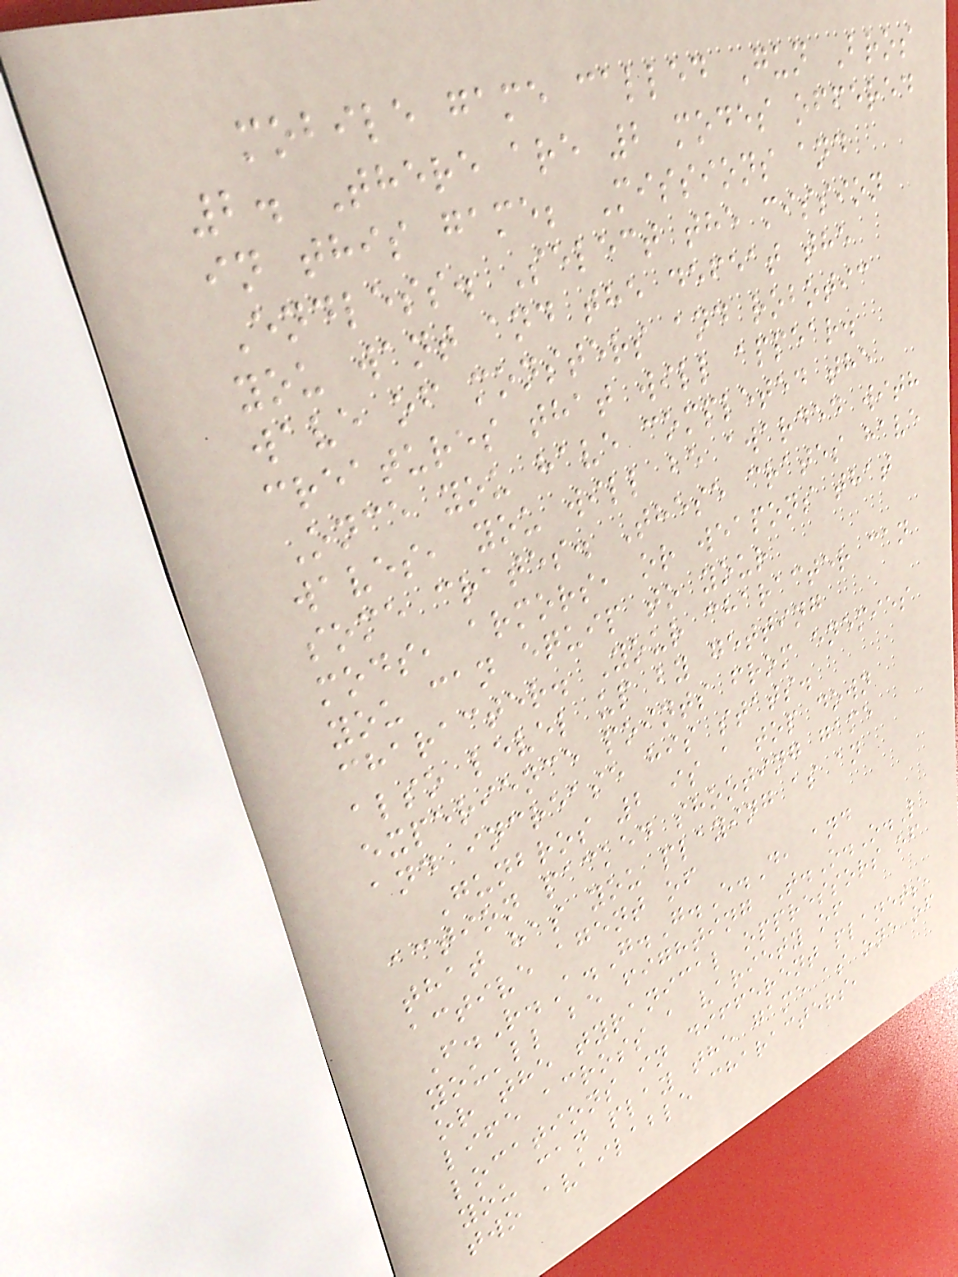mobile game called Gun Bros
2. There are 2 modes offered
in this game; Missions and
Endless. Select the mission
you want and the defeat the
wave of monsters and robotic
creatures that will appear.
Once you have completed the
waves, you will be awarded with
some crates. These crates have
mods, armors, or weapons that
you can equip to your
character. Your character can
also level up by getting
experience points from enemies
and increase his stats.
Gunbros 2 is a top down
action packed shooting game
that has you playing as an
active agent of
F.R.A.G.G.E.D, and
you'll be fighting T.O.O.L
or the tyranical oppressors of
life across a variety of
locations in different planets,
you can play the game as one of
two available characters,
